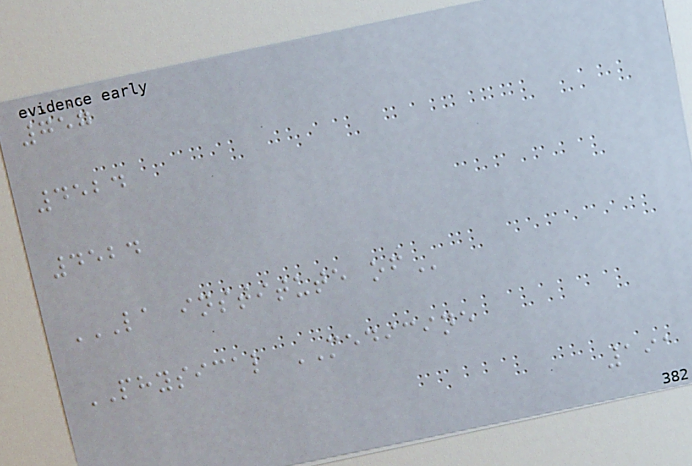757
4524
4524
LA INSTITUTE OF
PHYSICAL MEDICINE
191
